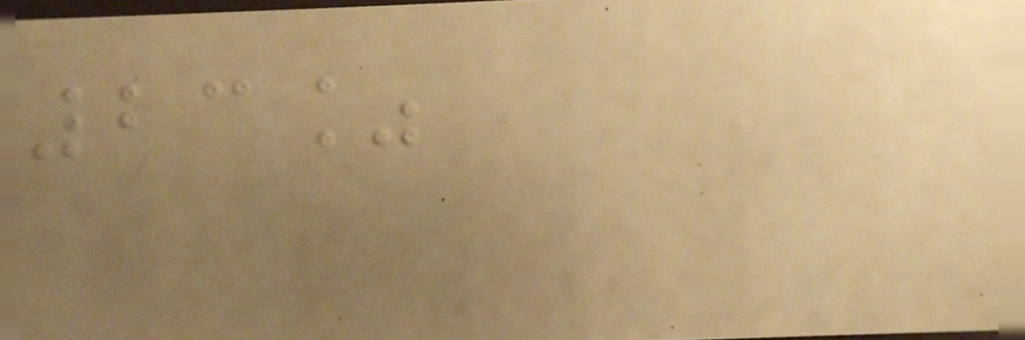23%
